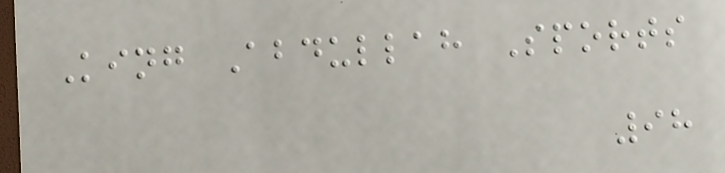King Abdullah Sports
98
